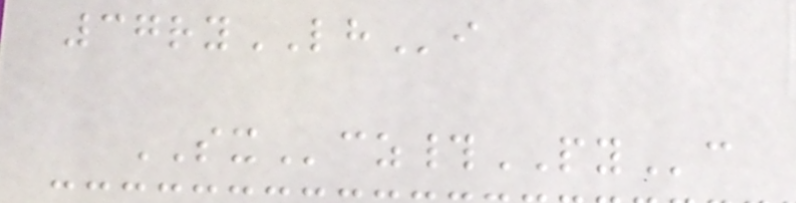37ryLHi
SXcz#PYc
